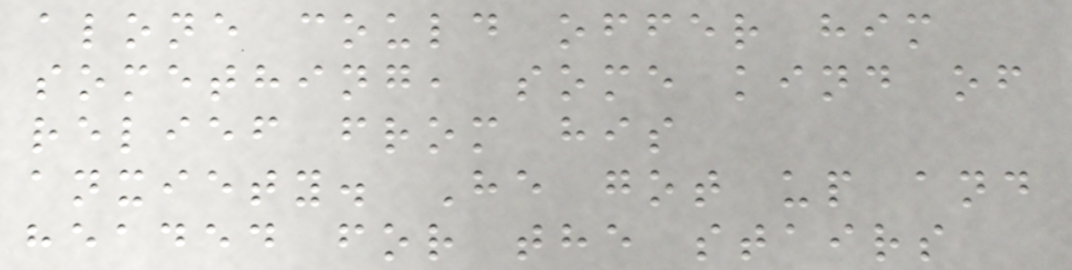alone could offer him
something, some kind of
relief from his
anxiety. He got up and
headed for the stairs
